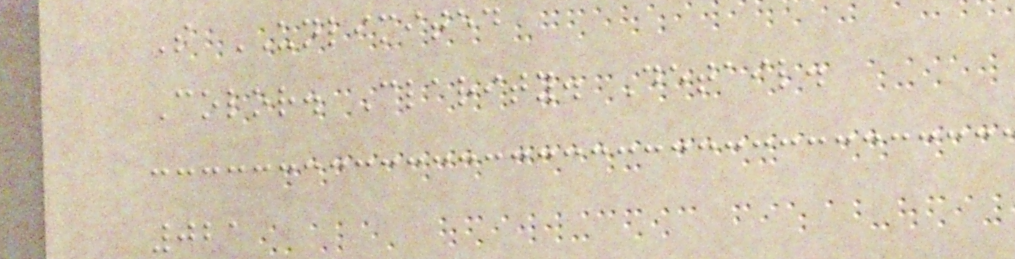S UNLIMITED
Color. Clarity. Detail.
021
